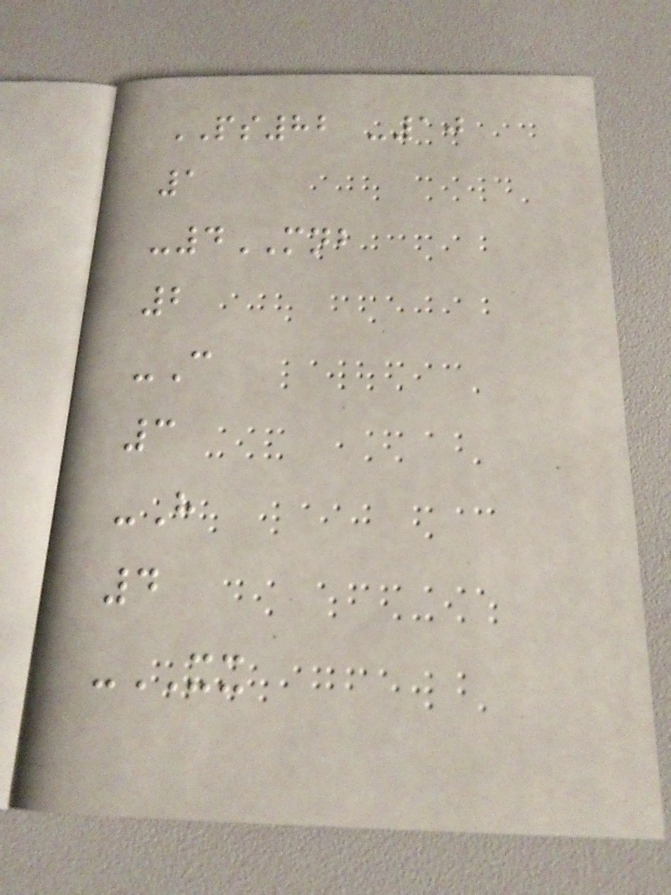PS82 -10
1
-4MNB
2
-C
3
-H
4
-XX
